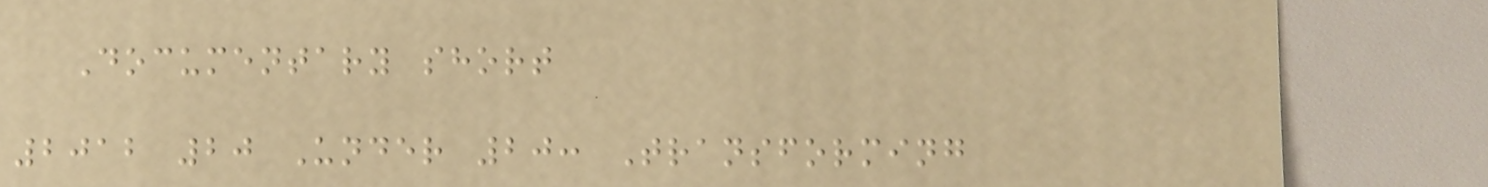Documentary short
2012 20 Under 20: Transforming
